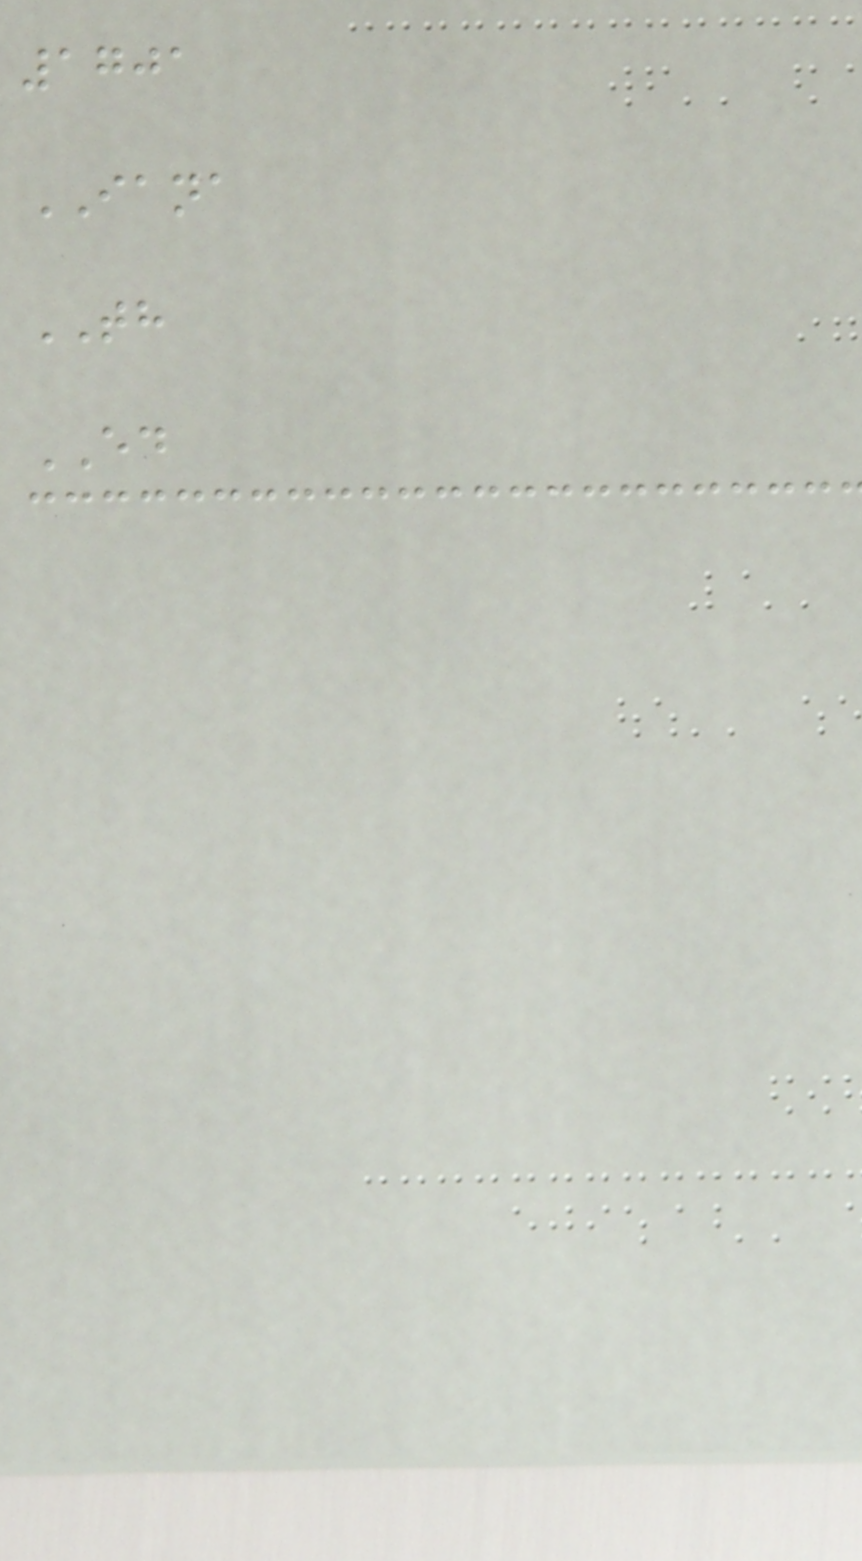1701
IANA
TH
ED
